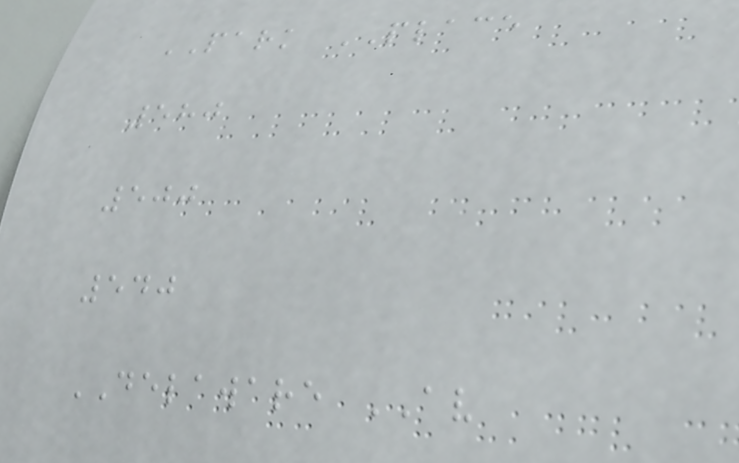PARK PLACE
580
500
540
DELAWARE AV
